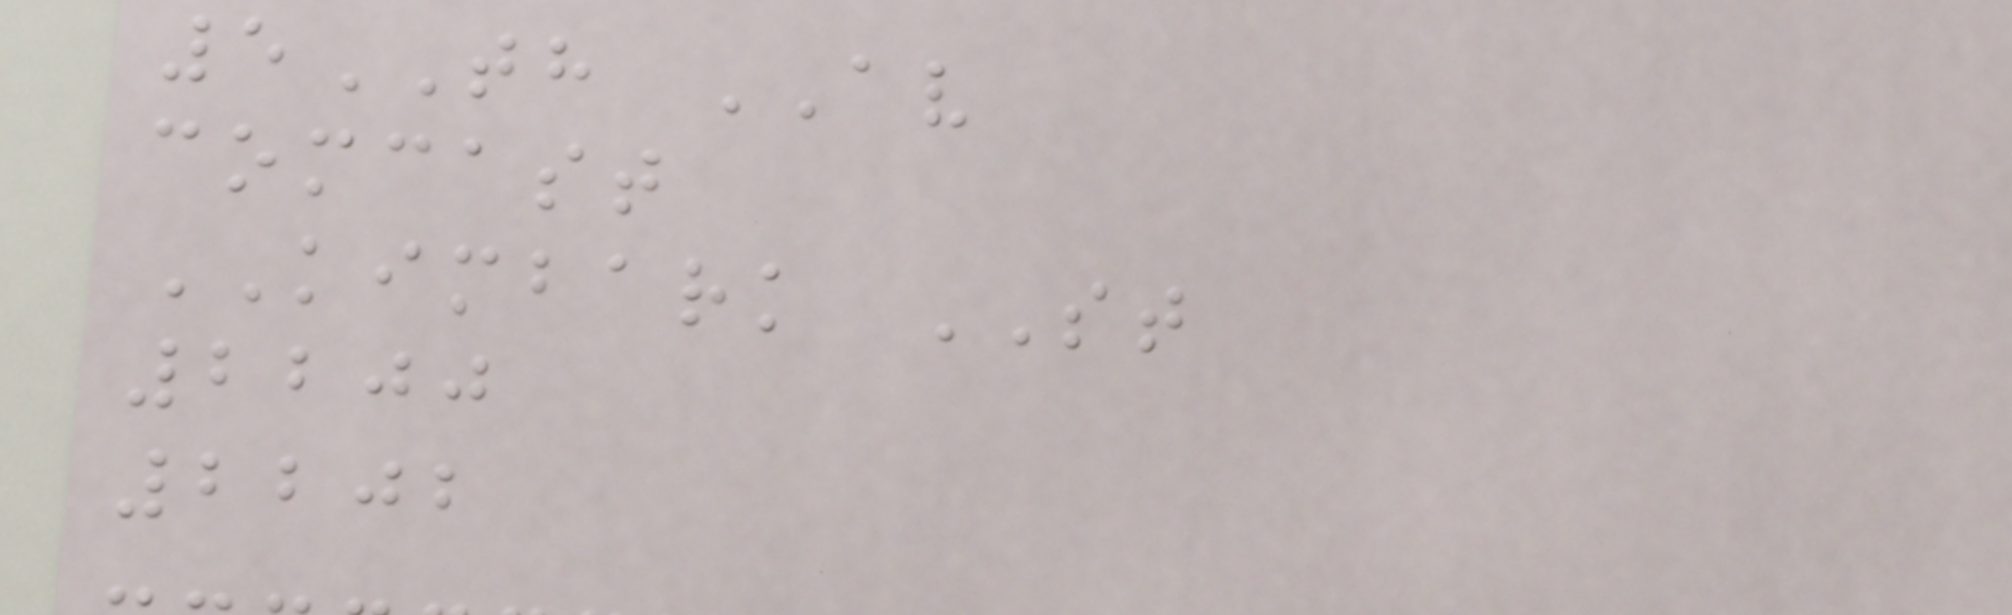5TH AV
comcast
KIMBARK ST
2200
2202
